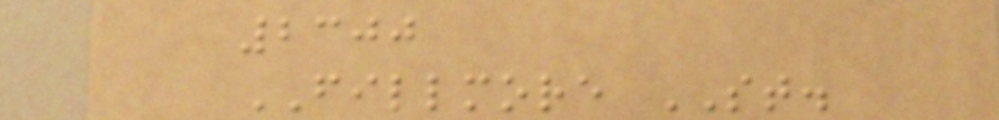2300
FILLMORE ST.
